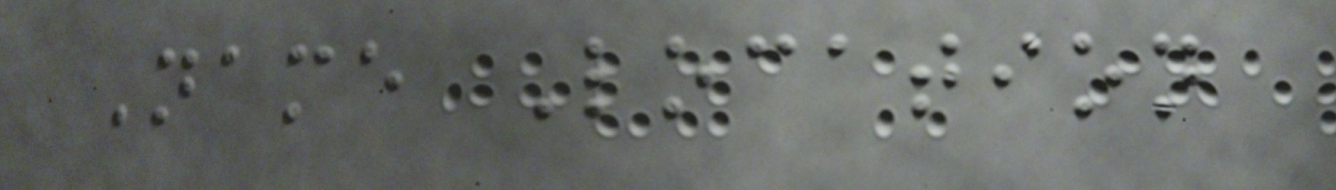Name Location
